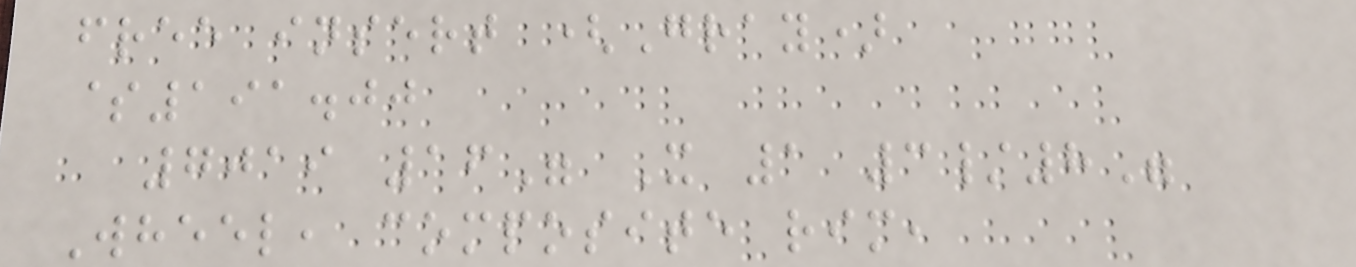free insert (Gray)
$191.00
7019 16" X 1 3/8"
Wheel, composite rim,
